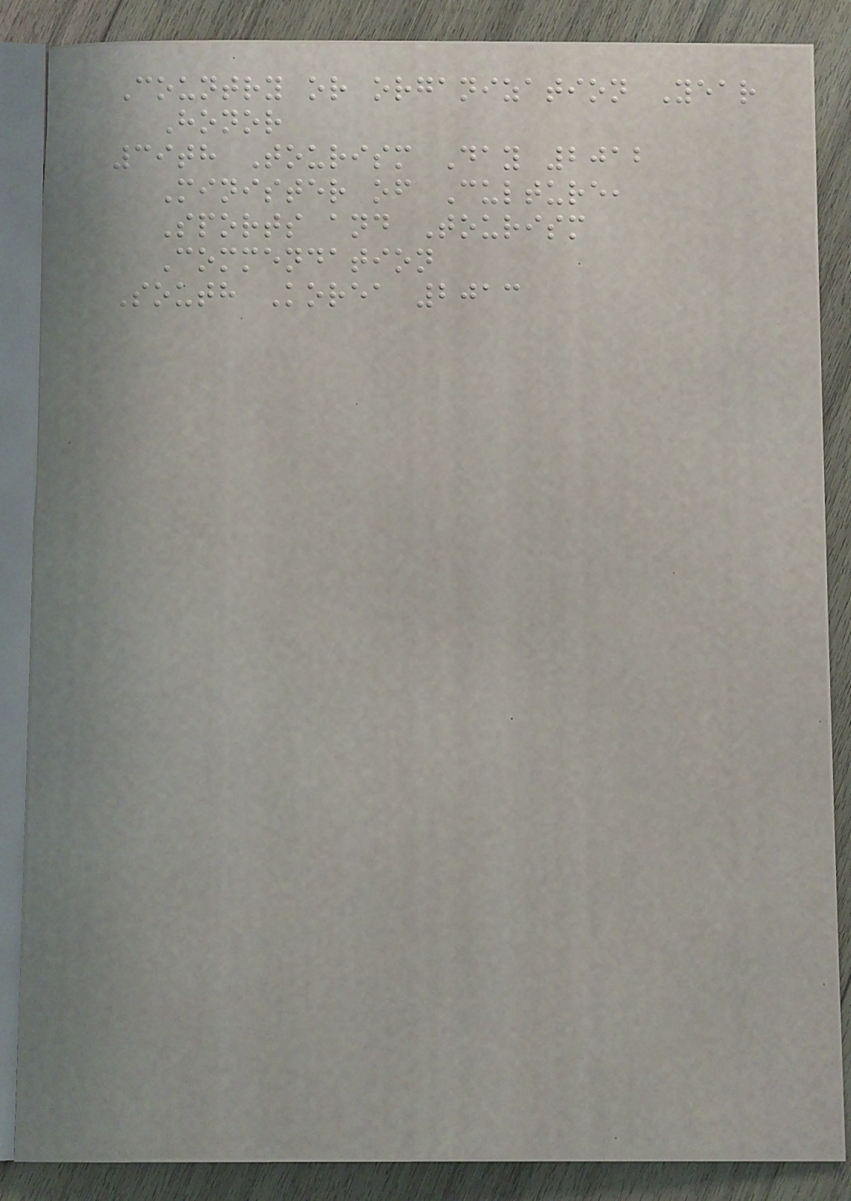Country or organization Year
Honor
39th Tourism Day 2012
Minister of Culture,
Sports and Tourism
Commendation
South Korea 2013
